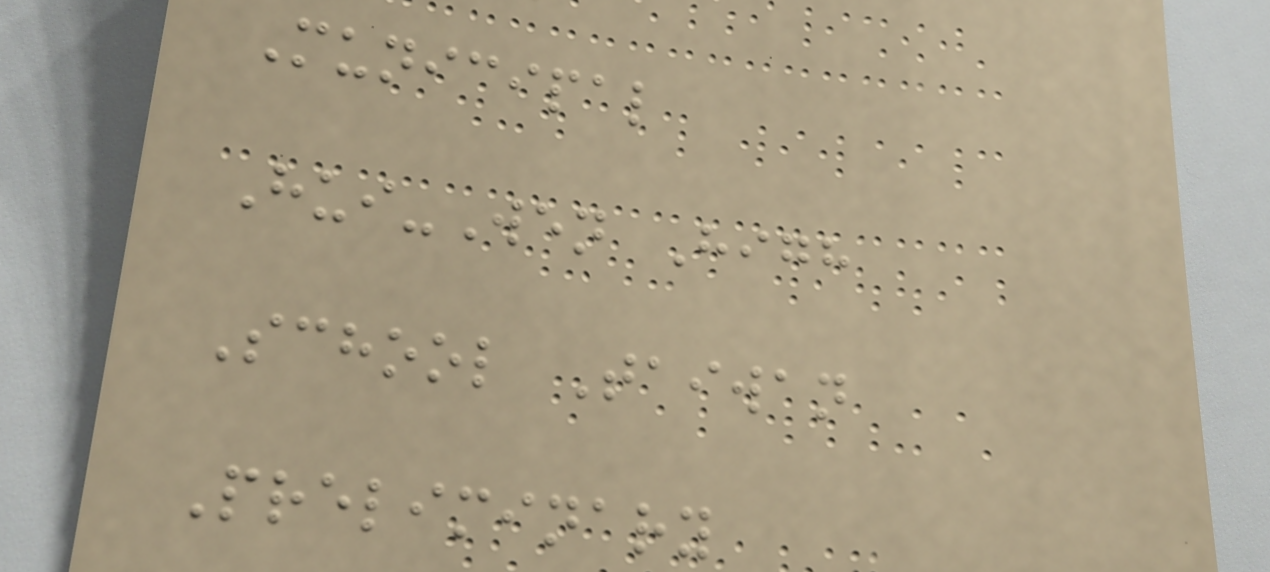Municipal
Hui-Wen High
School Taiwan
Preliminary
